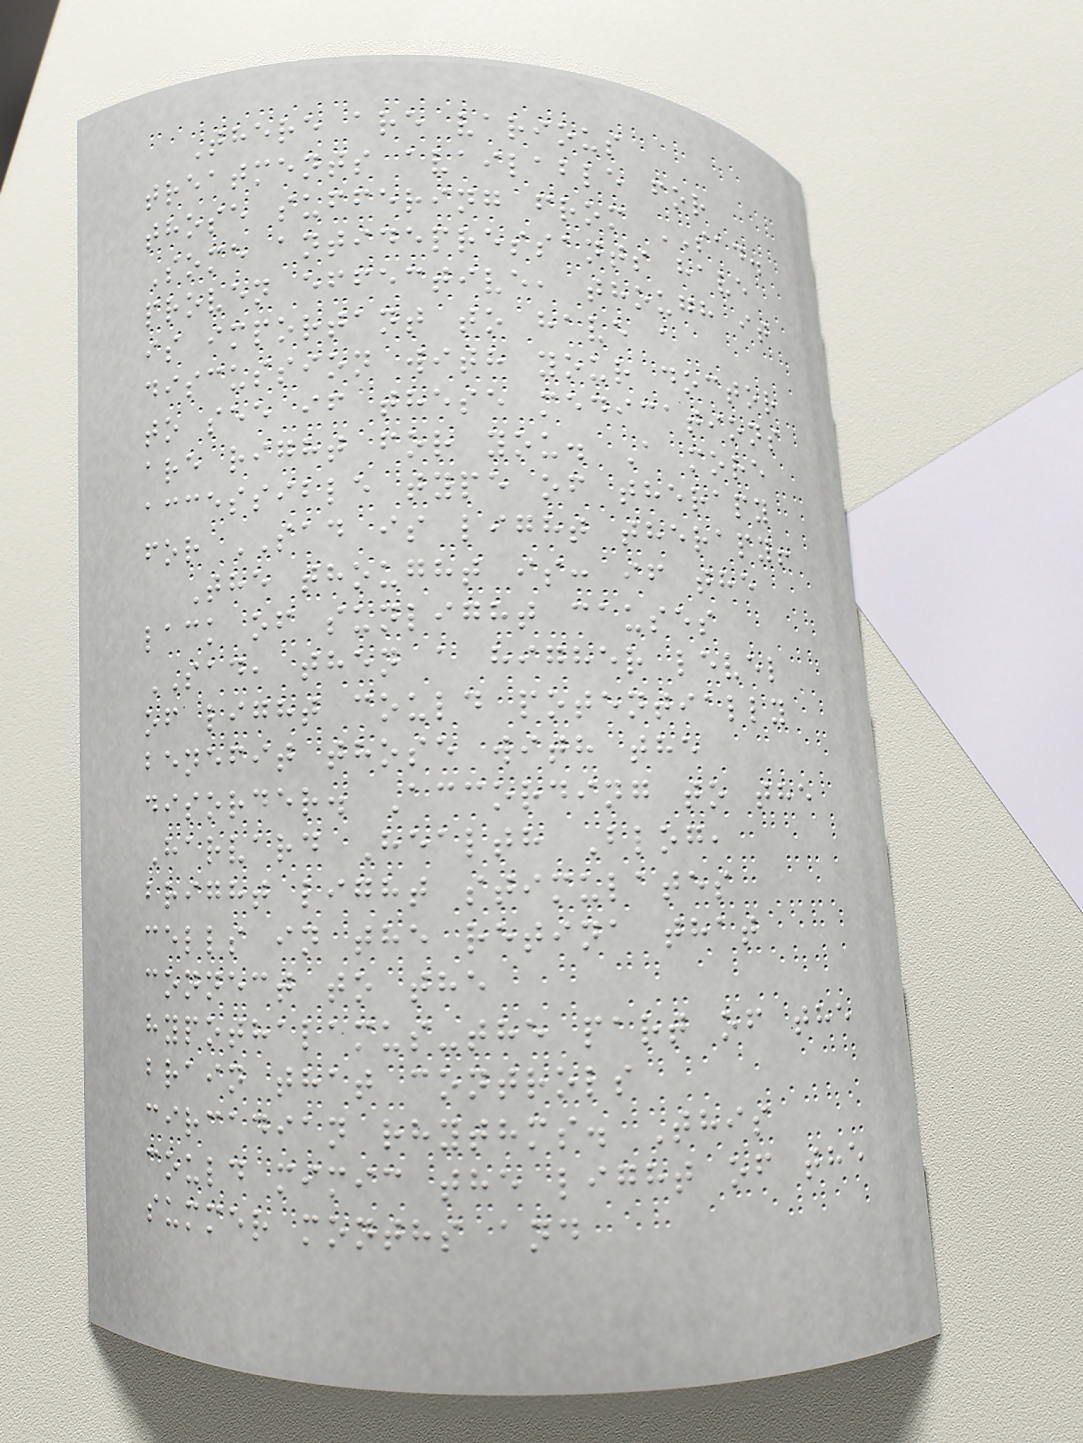There are various
treatments available for
those suffering from SAD.
Some antidepressants have
proven effective, though it
is important to have a
discussion with your doctor
to see if these medications
are right for you. A more
accessible type of therapy
for SAD is light therapy!
The thought is: if the
lack of sunlight causes
SAD, then a higher level
of light could potentially
benefit those with the
disorder. According to the
Harvard Health Blog,
bright light stimulates
cells in the retina that
connect to the
hypothalamus-the part of the
brain that controls
circadian rhythms. This
could mimic the light of the
summer months and
